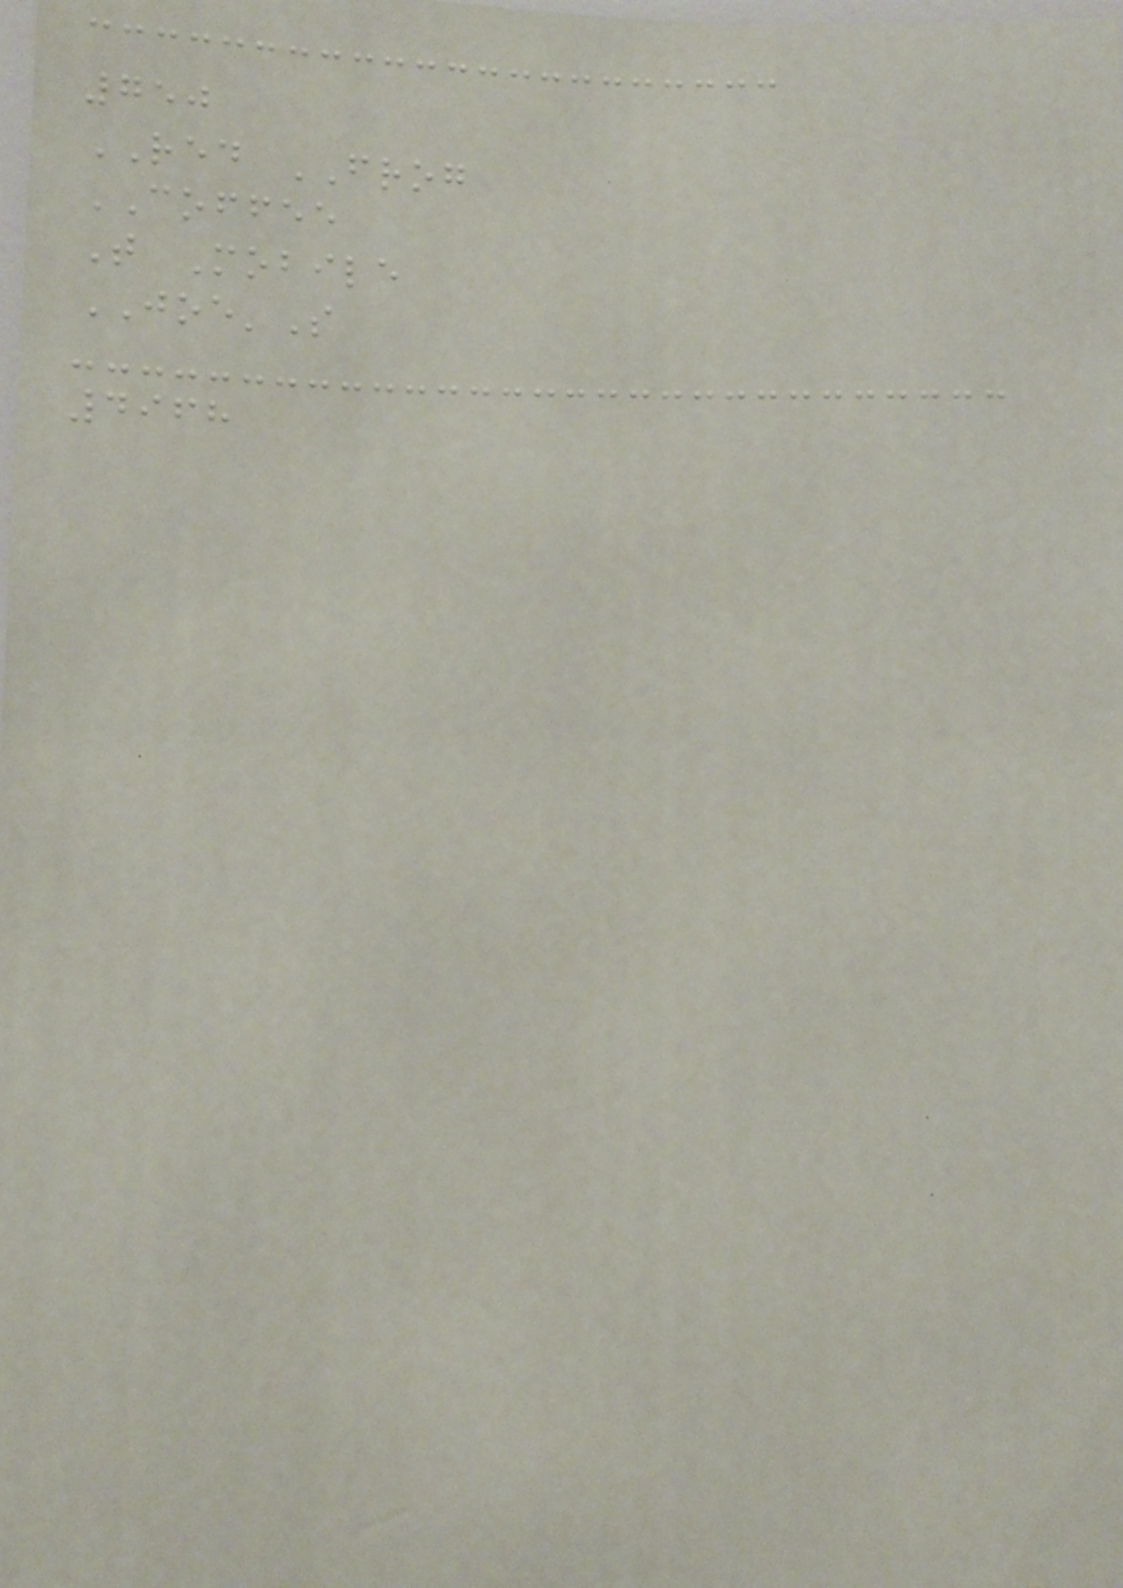750
RED FROG
COFFEE
T Mobile
JOE'S
4968
